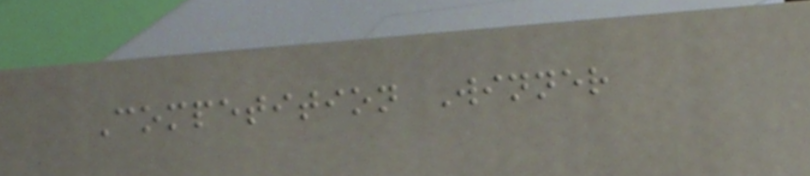Competition Winner
